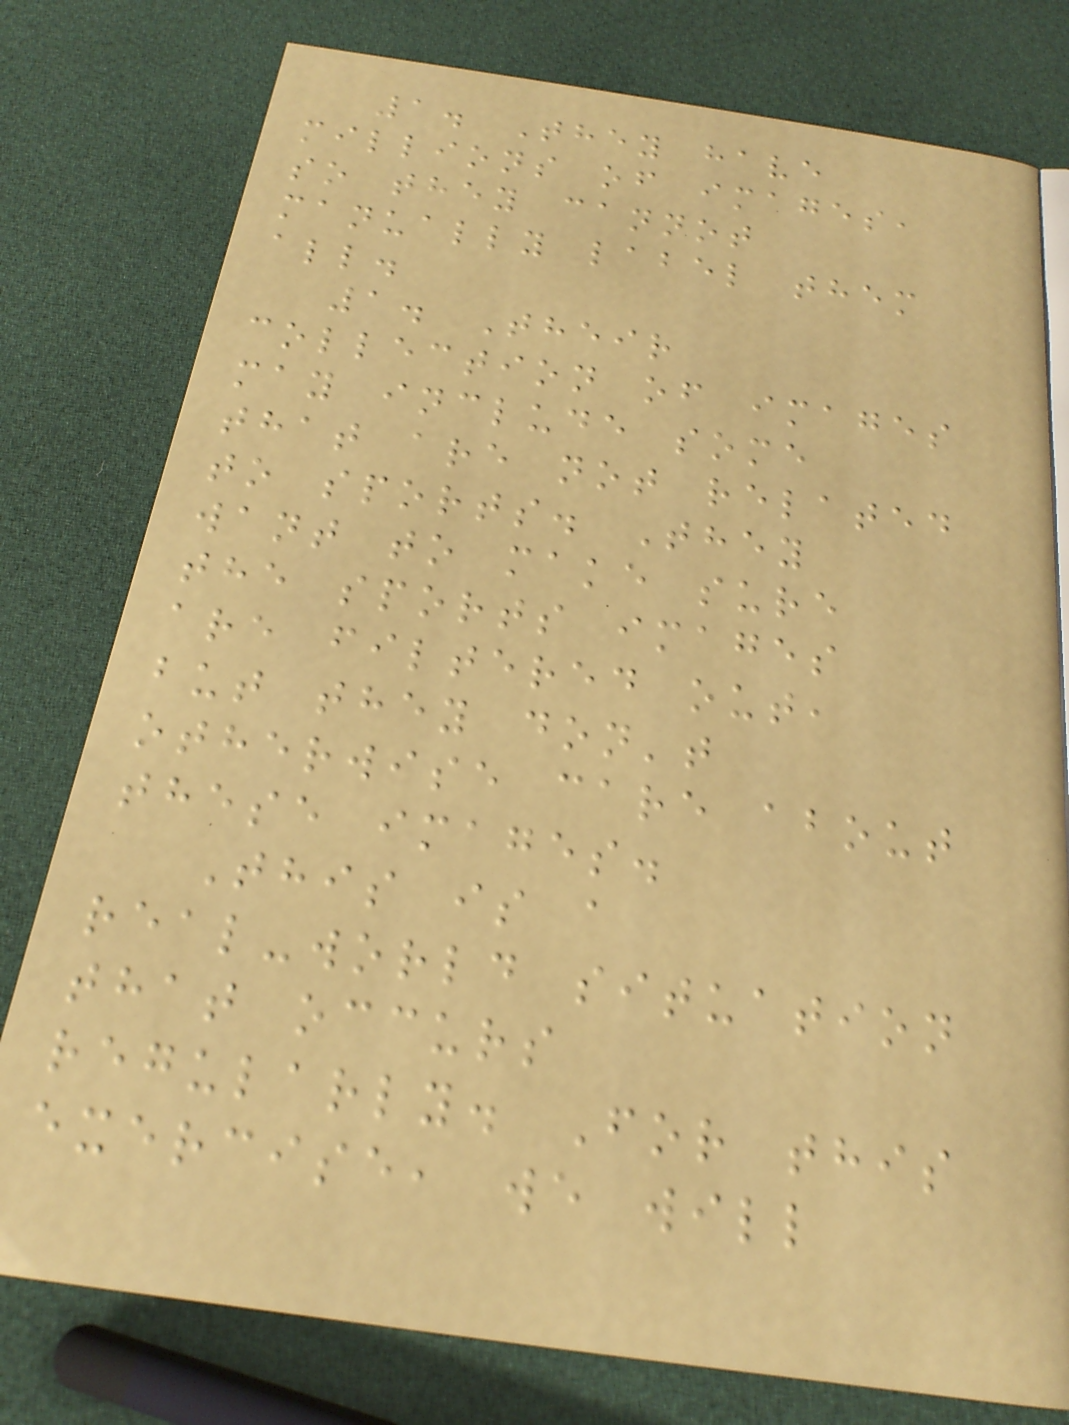1. They have
millions of images,
so they cannot
manually label them
all.
1. Their
collection of images
may include some
that are not related
to sports. They
want to make sure
the sports images
are filtered out,
but they don't
otherwise care about
these images.
This is a
real-world situation
that occurs
regularly. For this
exercise, we will
